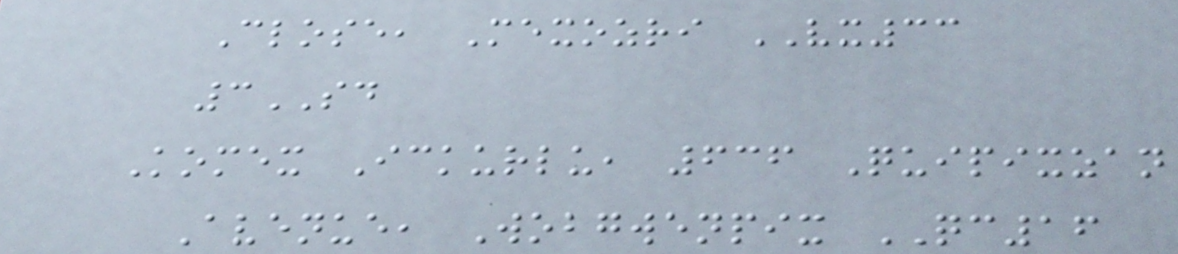Close, Mexozri VX33
3SD
Komex Ickurlu, 636 Quipixzan
Avenue, Wobgwenpix QC16
